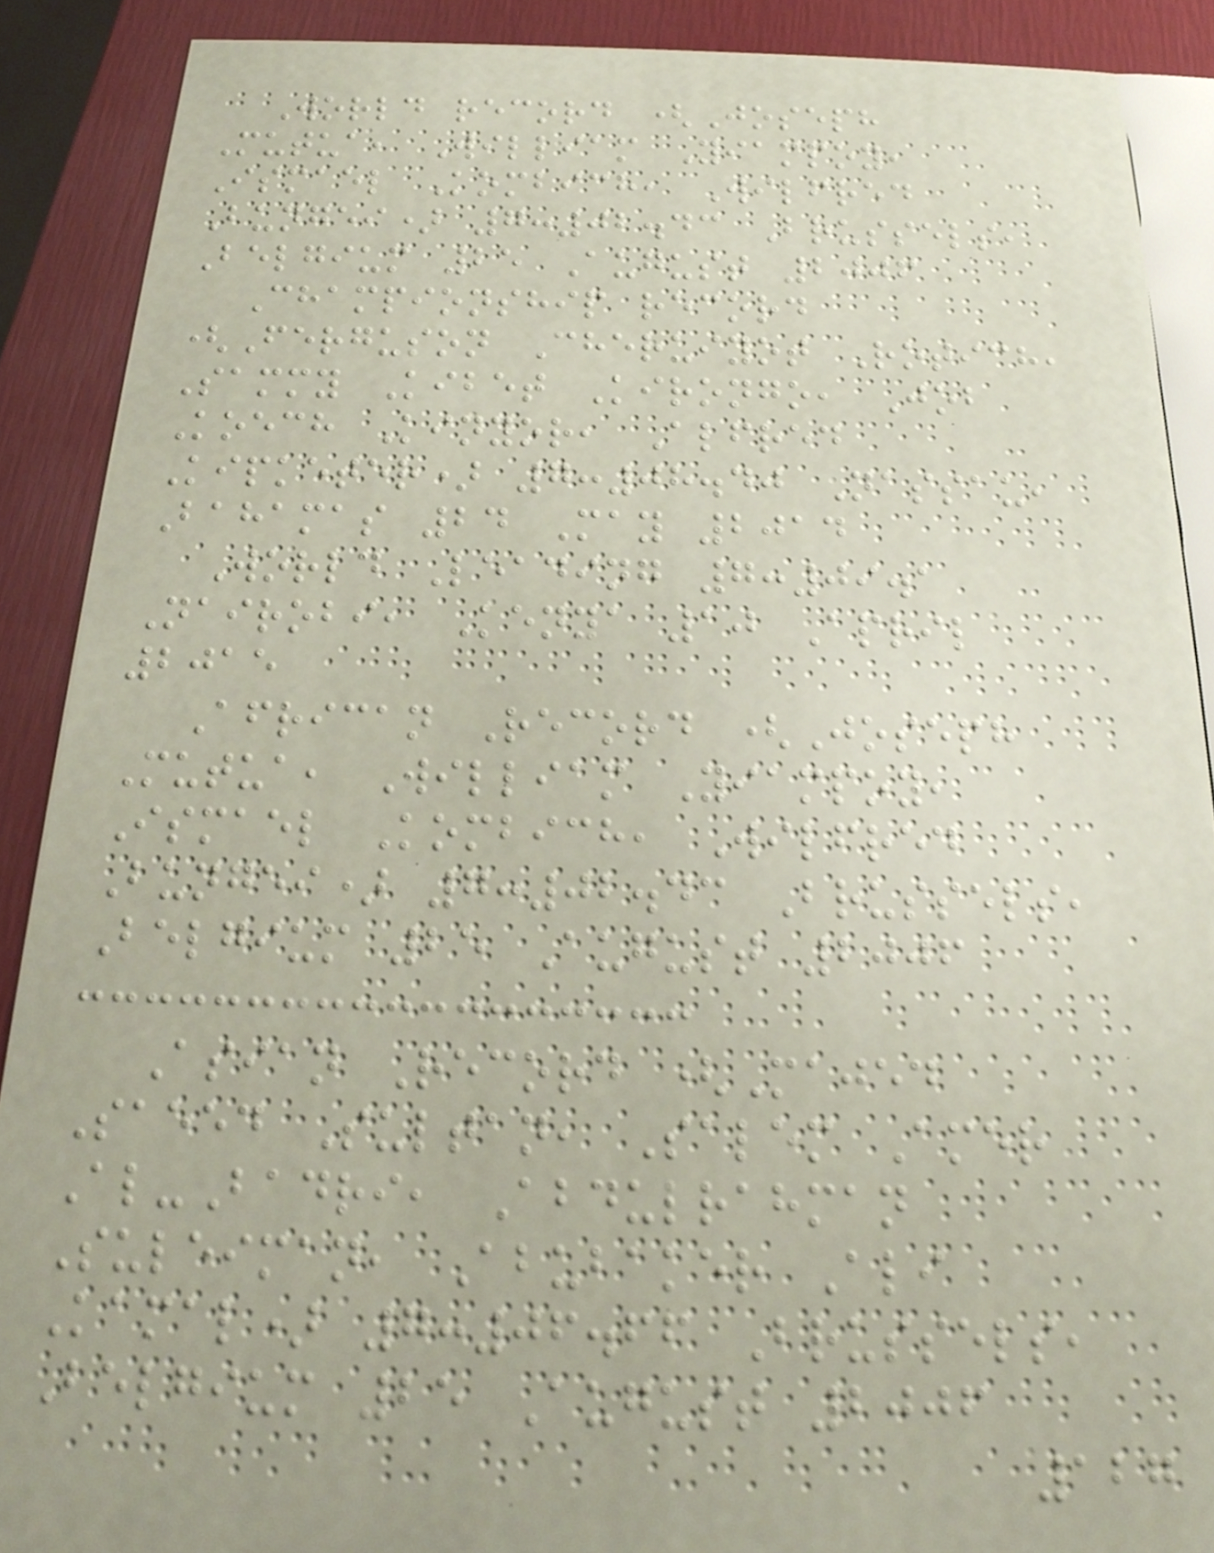World record (Joseph
Mutua, William Yiampoy,
Ismael Kombich, Wilfred
Bungei) 7:02.43 Brussels,
Belgium 25 August 2006
Championship record
(Ferguson Cheruiyot Rotich,
Sammy Kibet Kirongo, Job
Koech Kinyor, Alfred
Kipketer) 7:08.40 Nassau,
Bahamas 24 May 2014
World Leading 7:09.1
Nairobi, Kenya 10 April
2015
African Record (Joseph
Mutua, William Yiampoy,
Ismael Kombich, Wilfred
Bungei) 7:02.43 Brussels,
Belgium 25 August 2006
Asian Record (Majed
Saeed Sultan, Salem Amer
Al-Badri, Abdulrahman
Suleiman, Abubaker Ali
Kamal) 7:06.66 Brussels,
Belgium 25 August 2006
127
